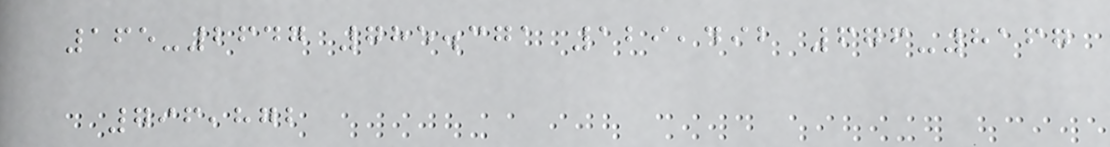165-2647 785.371 129,492 676-8167
796,872
